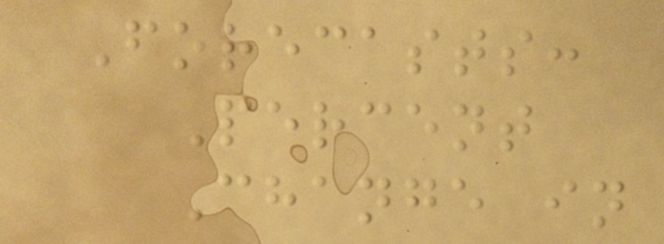Forecasts:
Percent
Change in
